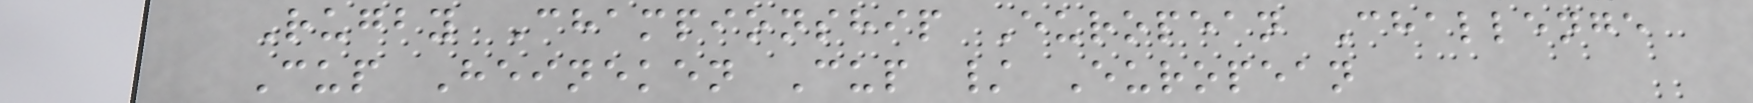Rugby Championship European Challenge
Cup Heineken Cup / European
